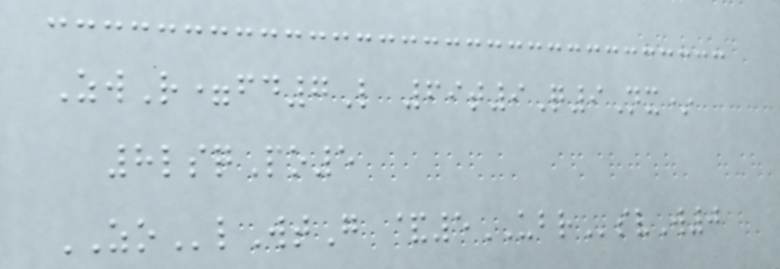ZwR=fd7L 69t9Q9Nx*
8lsqPo5
ZOlWtG &5UBRsvW0
